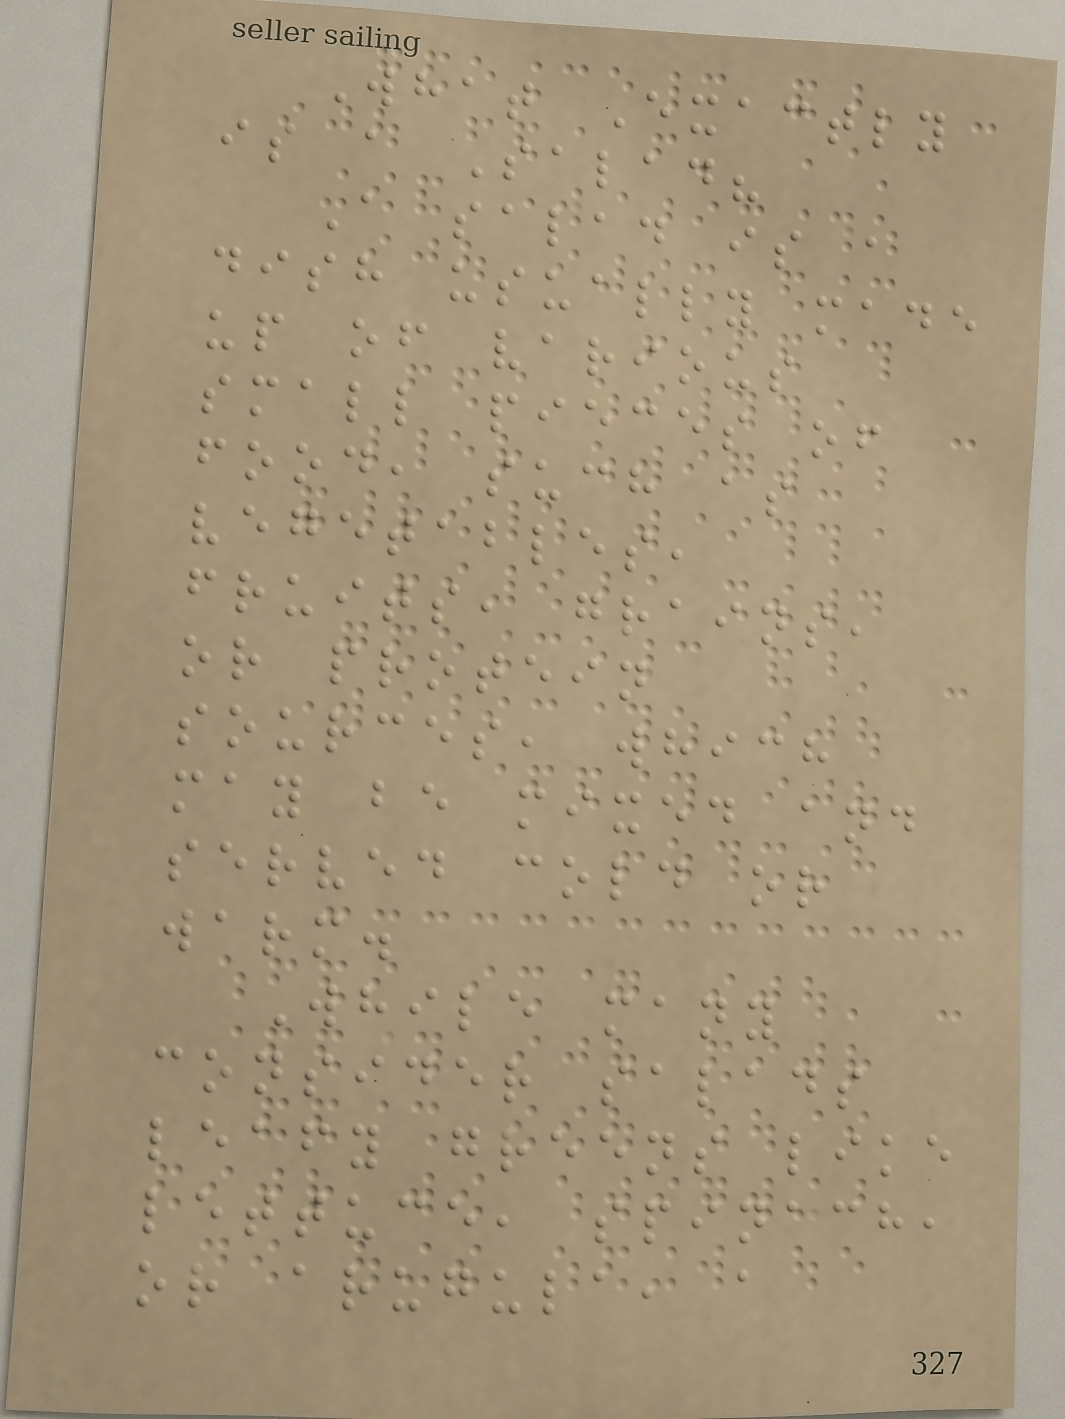What Exactly
is a Salad?
A salad is a
dish usually made
up of various
small pieces of
food, such as
vegetables,
fruits, grains,
or protein
sources, which
may be mixed and
served cold or
warm.
While many
consider salads
leafy greens like
lettuce, spinach,
or arugula, a
